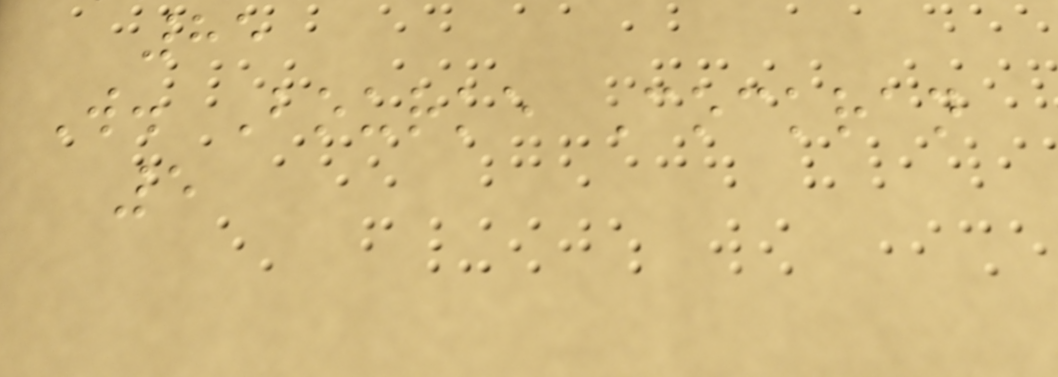85
W. Bourke Cockran
5
